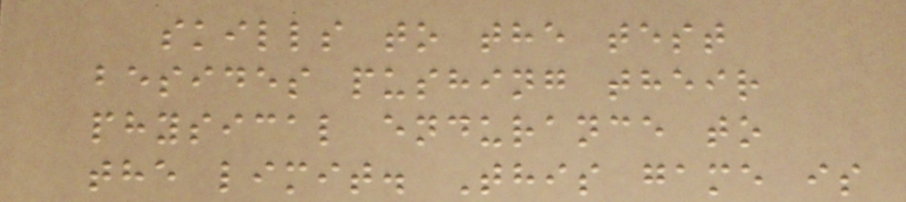skills to the test
besides pushing their
physical endurance to
the limit. This game is
